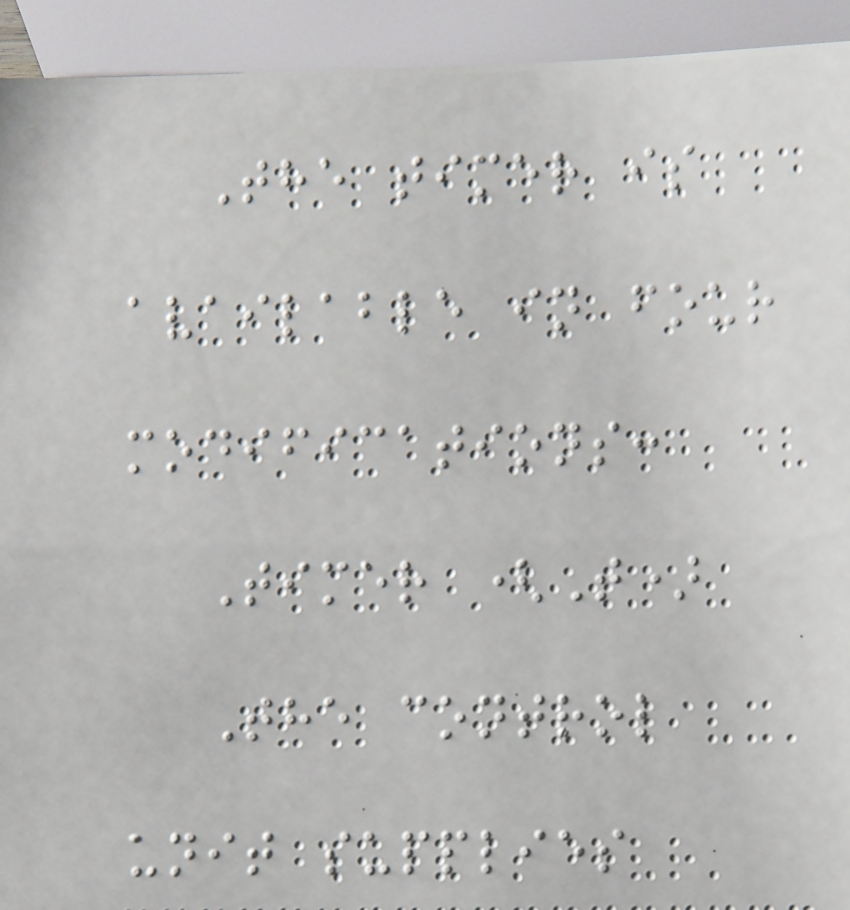The timer is
available in four
modifications:
Timer (T)
The control
unit supplies
